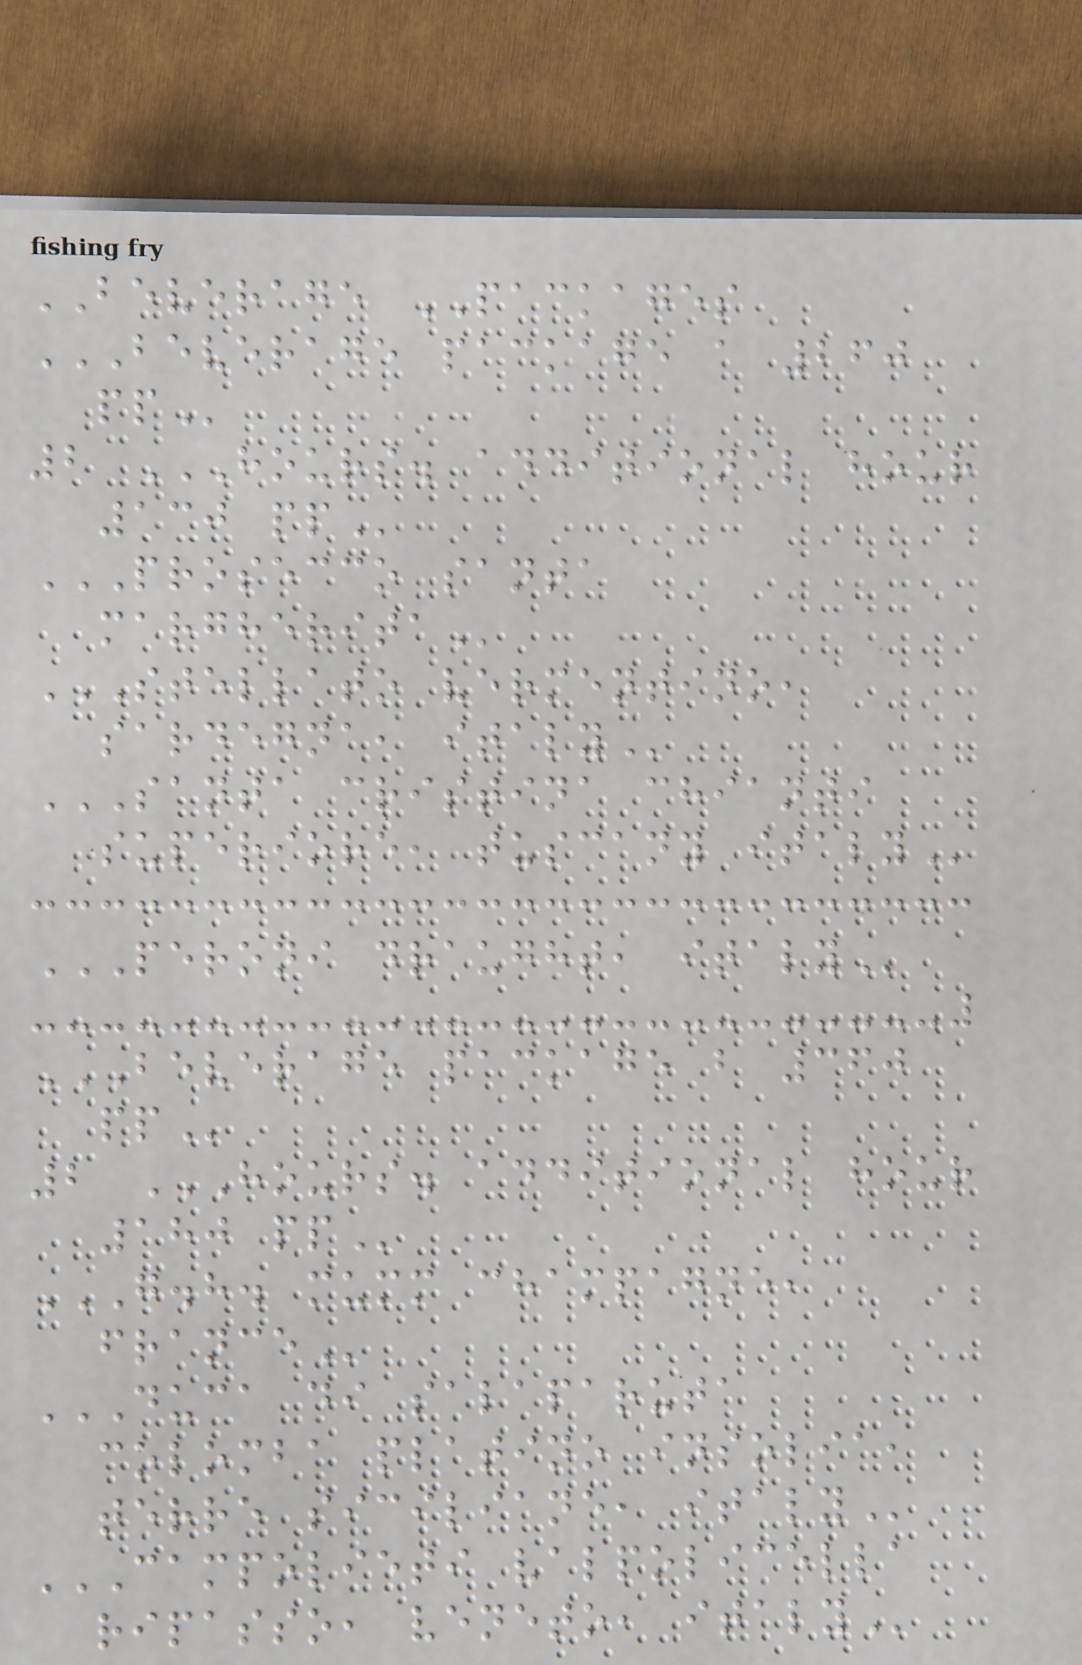BEVERAGE PACKAGES
BEVERAGE PACKAGE A 260
PP
2 HOURS. ADDITIONAL HOUR
130 PP
PROSECCO SANTA
MARGHERITA
STELLATO VERMENTINO,
SARDEGNA, ITALY
SANTA CRISTINA CHIANTI
SUPERIORE, TUSCANY ITALY
PERONI DRAUGHT, ITALY
BEVERAGE PACKAGE B 360
PP
2 HOURS. ADDITIONAL HOUR
180 PP
G.H. MUMM CHAMPAGNE,
FRANCE
DUCA DI SALAPARUTA
COLOMBA PLATINO INSOLIA,
TERRE SICILIANE, ITALY
CAMPOLIETI VALPOLICELLA
RIPASSO, VENETO, ITALY
